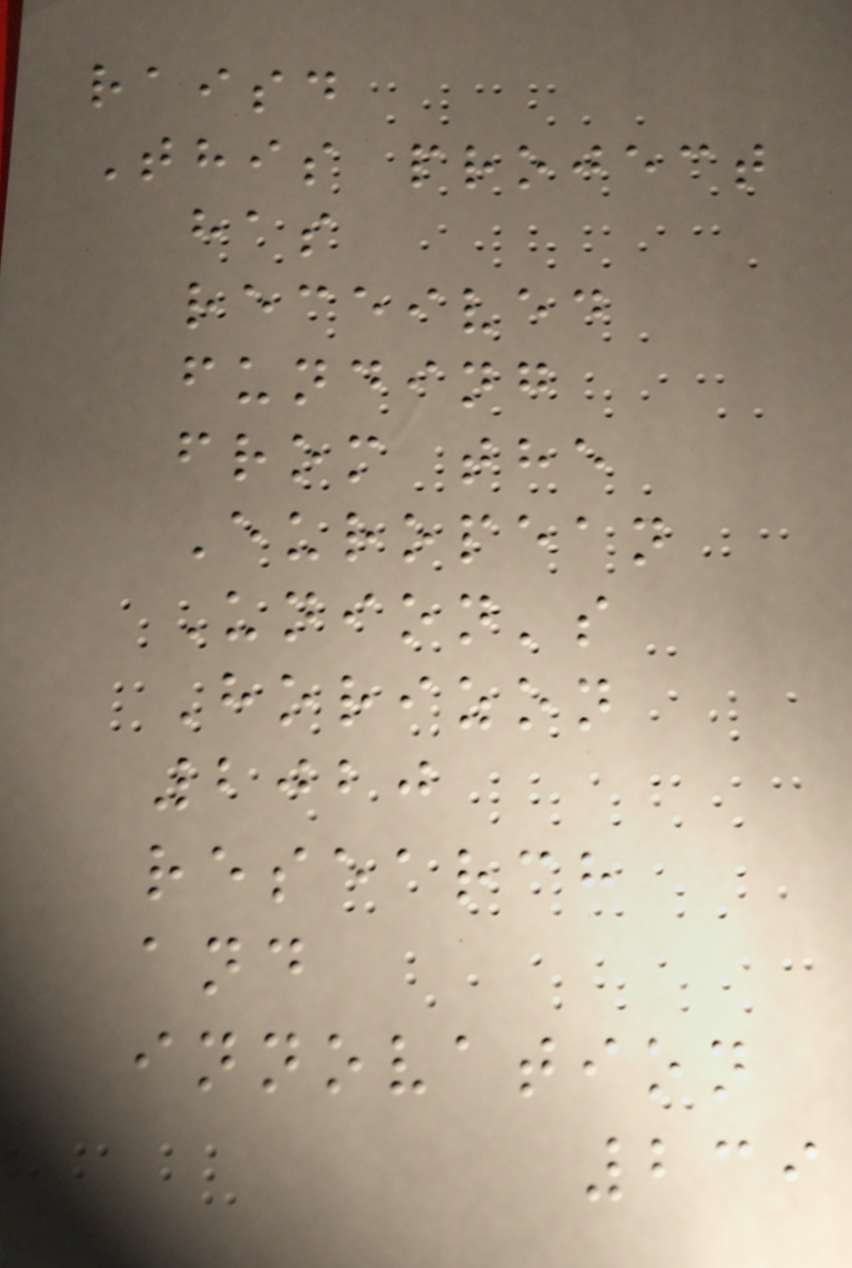raisd
This project
has
received
funding
from the
European
Union's
Horizon
2020
research
and
innovation
239
